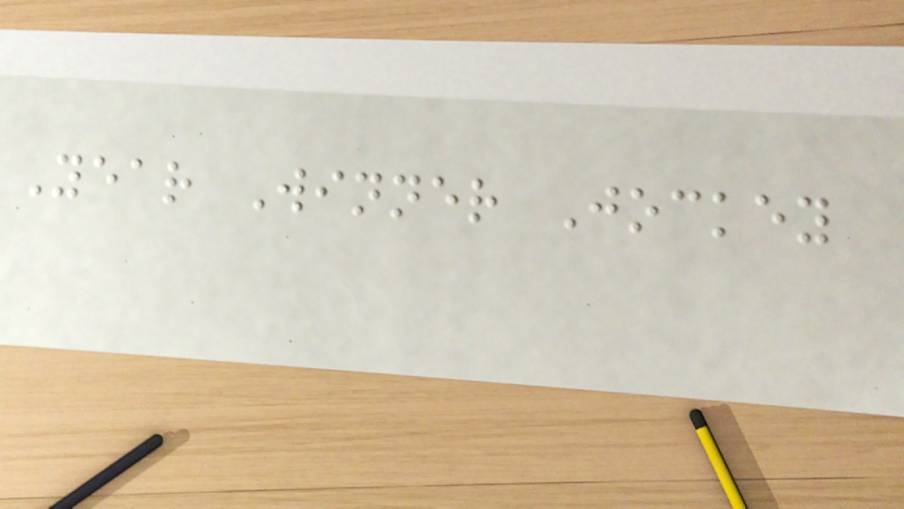Year Winner Jockey
